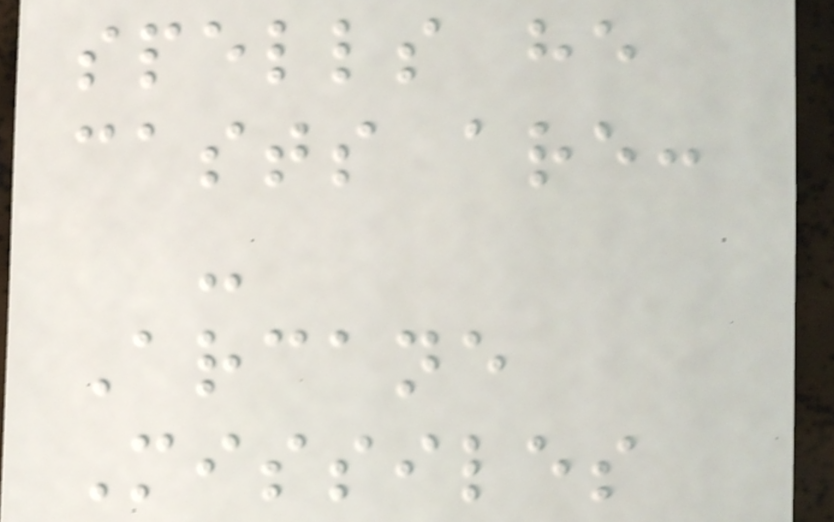spells he
casts are:
-
Arcane
Missiles
